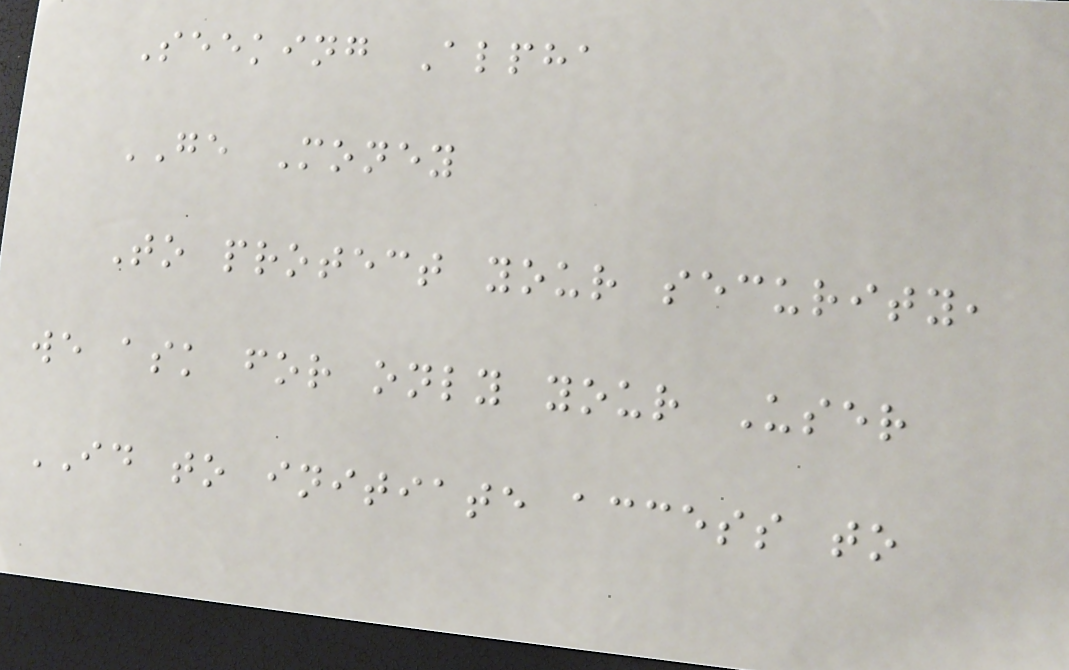Seeking Alpha
GE Money
To protect your security,
we ask for only your User
ID to initiate access to
